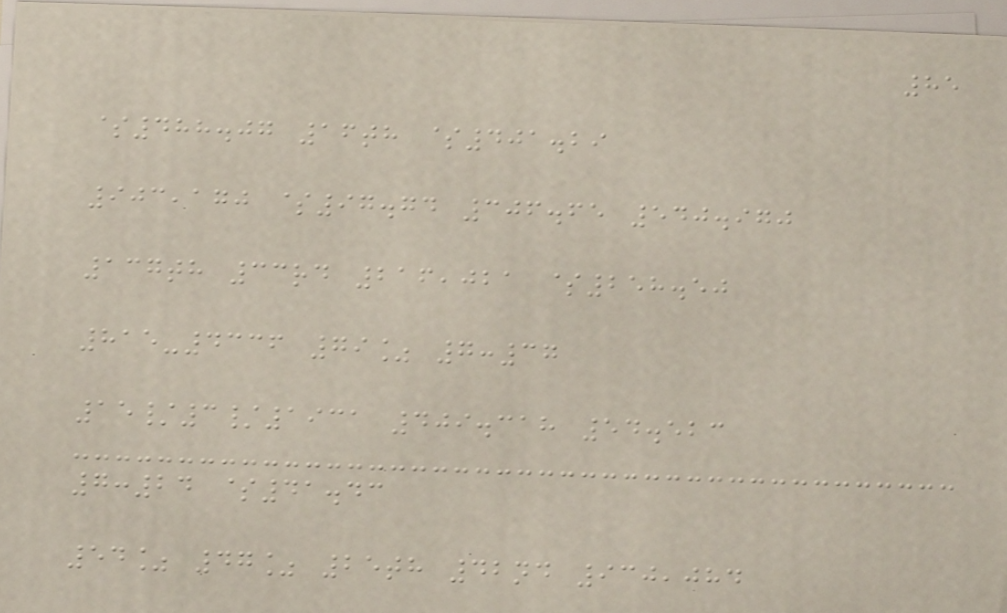85
$488.07 16th $401.29
903,170 $97.74 306.65 540.970
137th 33rd 216,021 $258.50
815-4336 79% 7:37
15/3/1931 409.318 54.523
7:24 $41.43
54% 47% 25th 42nd 930,084
